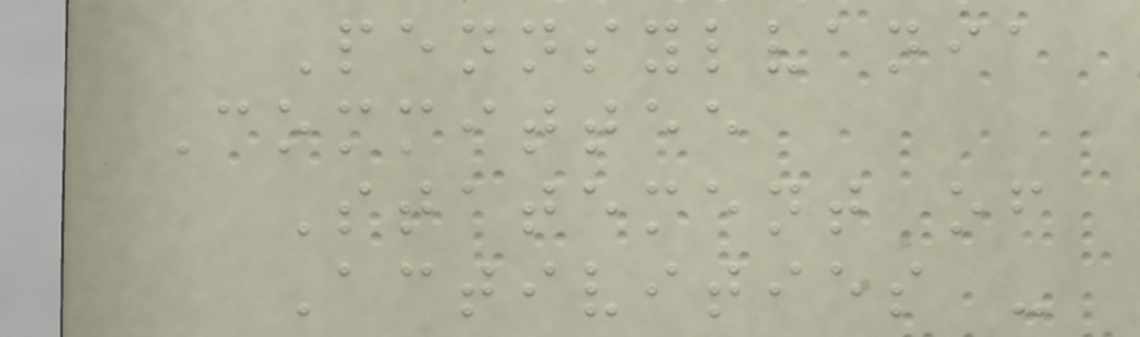Pennsylvania
Committee
Statement of
Activities -
